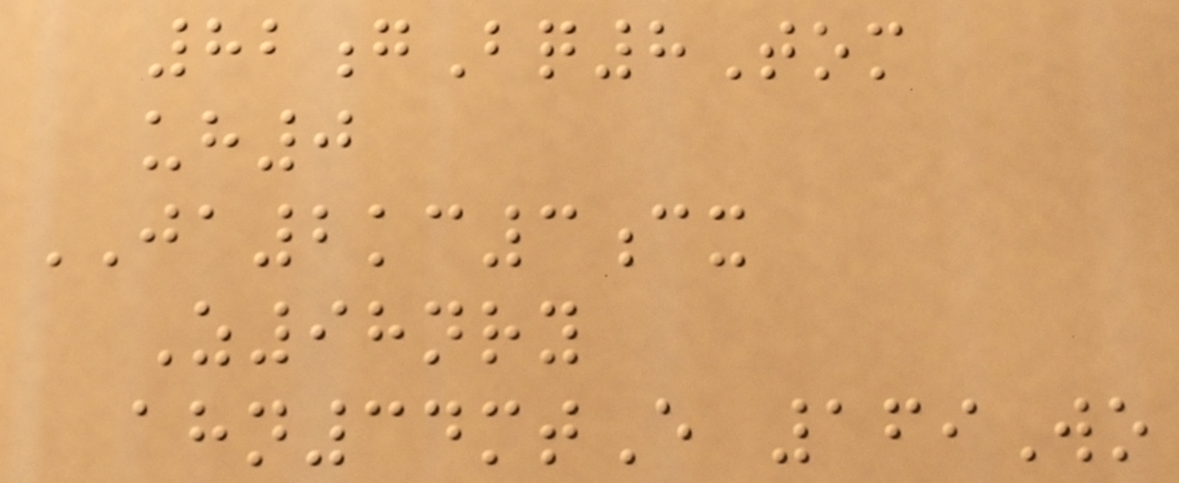82gBq8Tom
uh0
JA2kc3cx
Z98nry
ahn34mtE 169Wo
